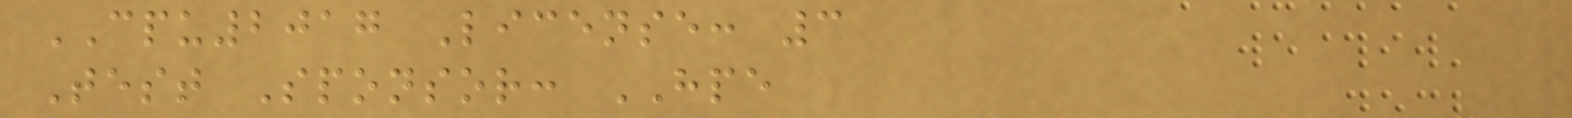CPU2017 License: 3
Test Sponsor: HPE
